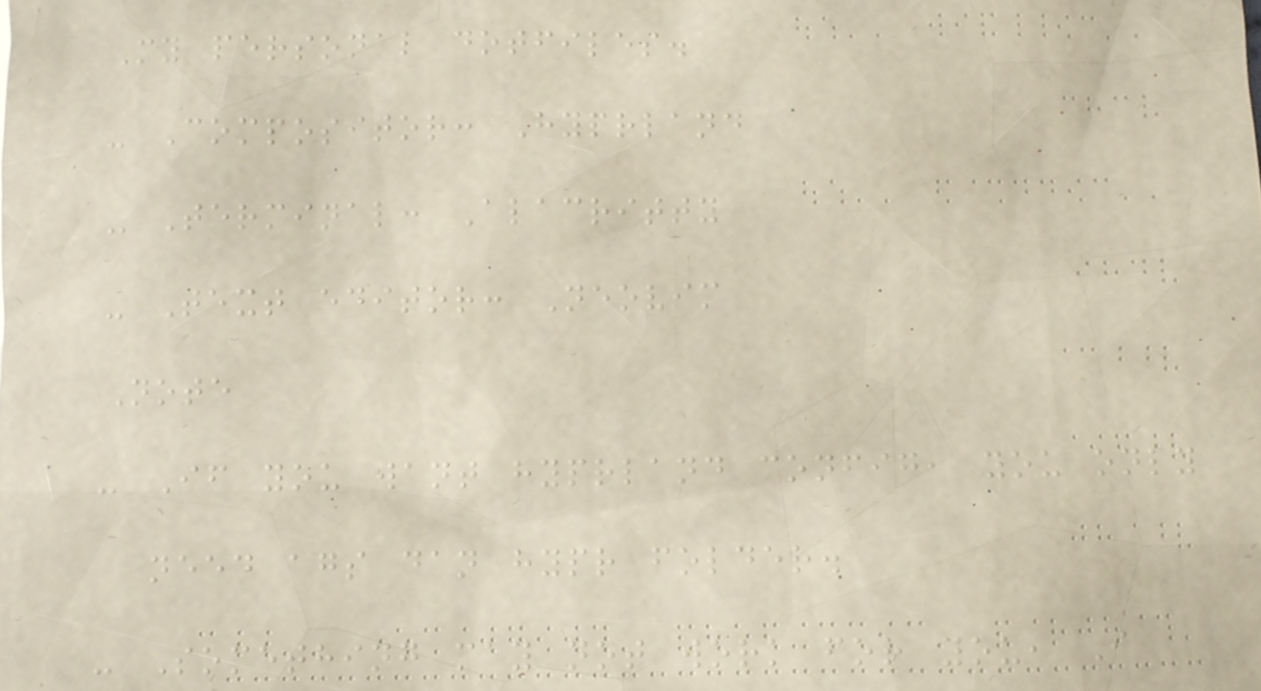My personal dotfiles.
- Compositor: Hyprland
- Terminal: Alacritty
- Text editor: Neovim
Note
- If you want hyprland config, you only
need ags dan hypr folder.
- Something may not work for you, I
